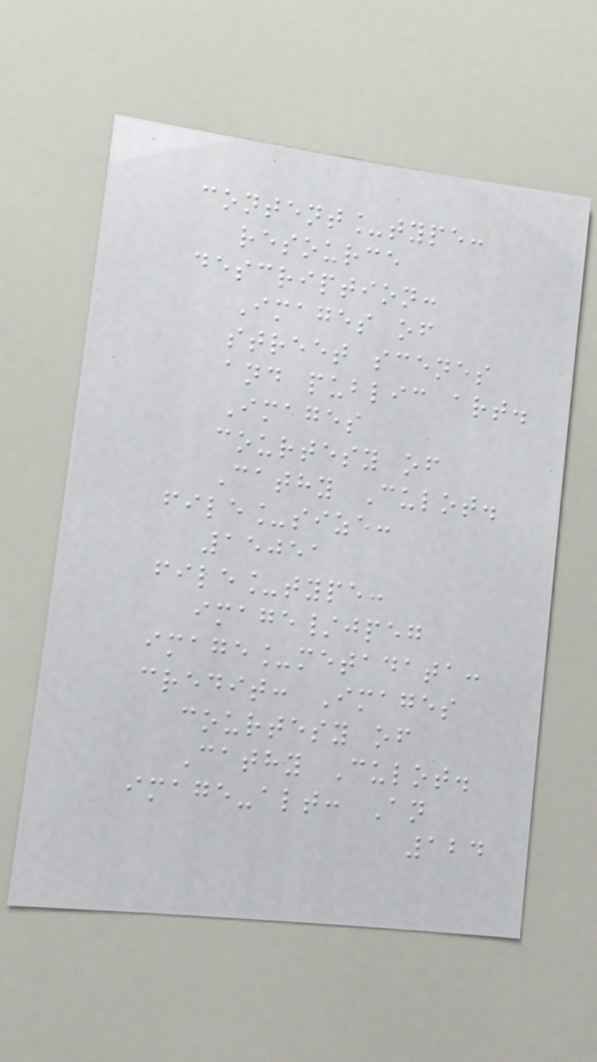content_type:
resource
description:
Images of
street scenes
and public art.
Images
courtesy of
Cathy Culot.
file_size:
15051
file_type:
image/jpeg
image_metadata:
credit: Images
courtesy of
Cathy Culot.
image-alt: An
124
